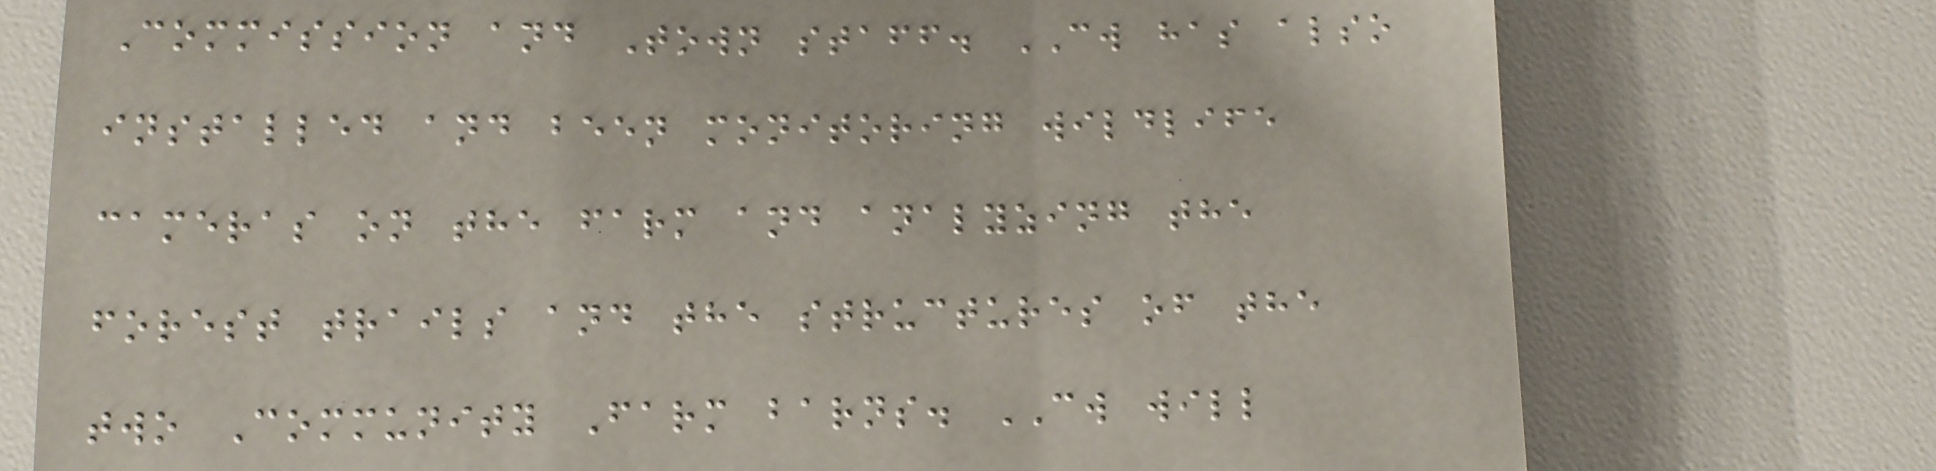Commission and Town staff. CW has also
installed and been monitoring wildlife
cameras on the farm and analyzing the
forest trails and the structures of the
two Community Farm barns. CW will
